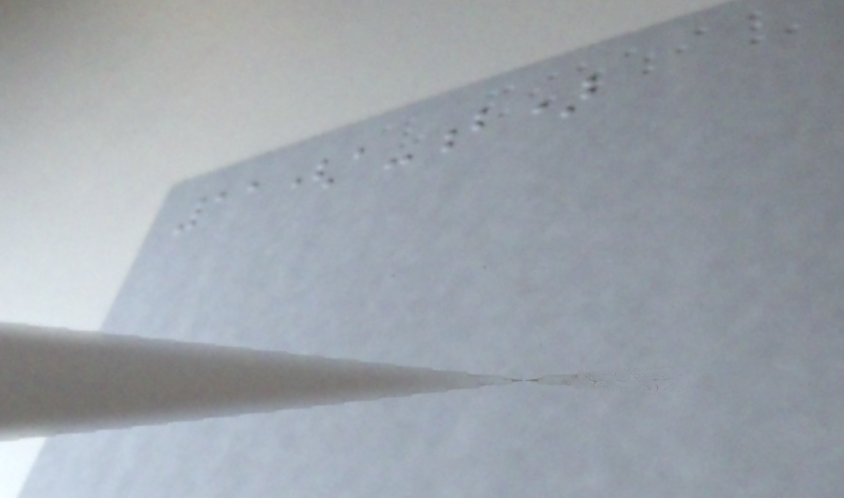11(a-b)
